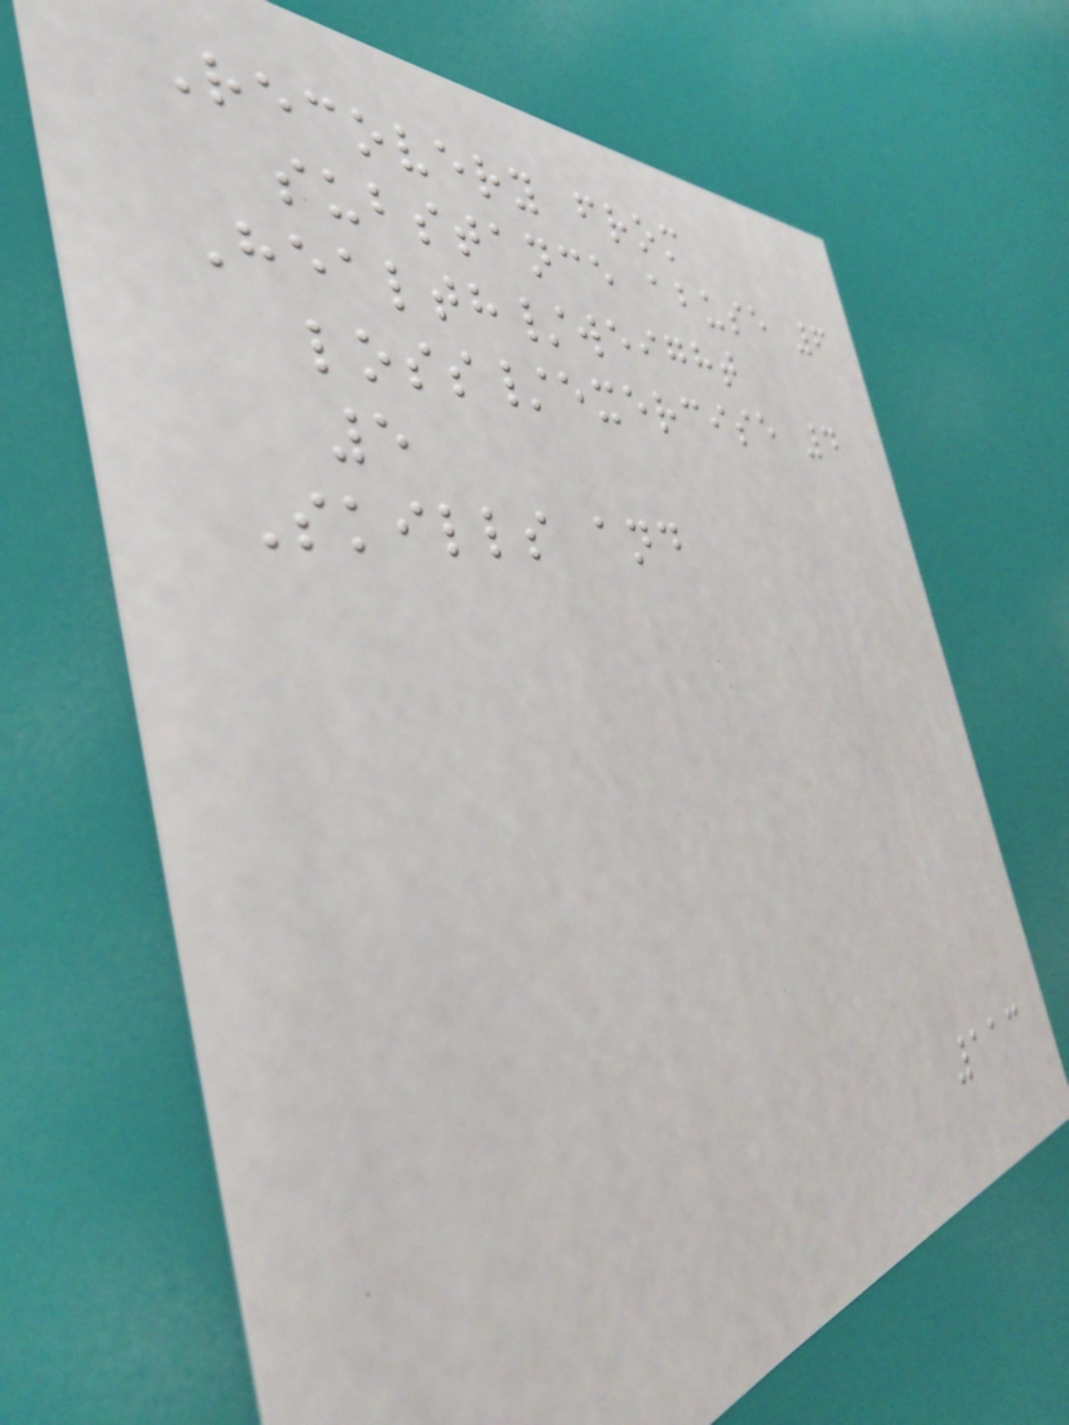Recovery from
substance abuse 6
Health/weight
loss/exercise 4
5
Skills and
113
